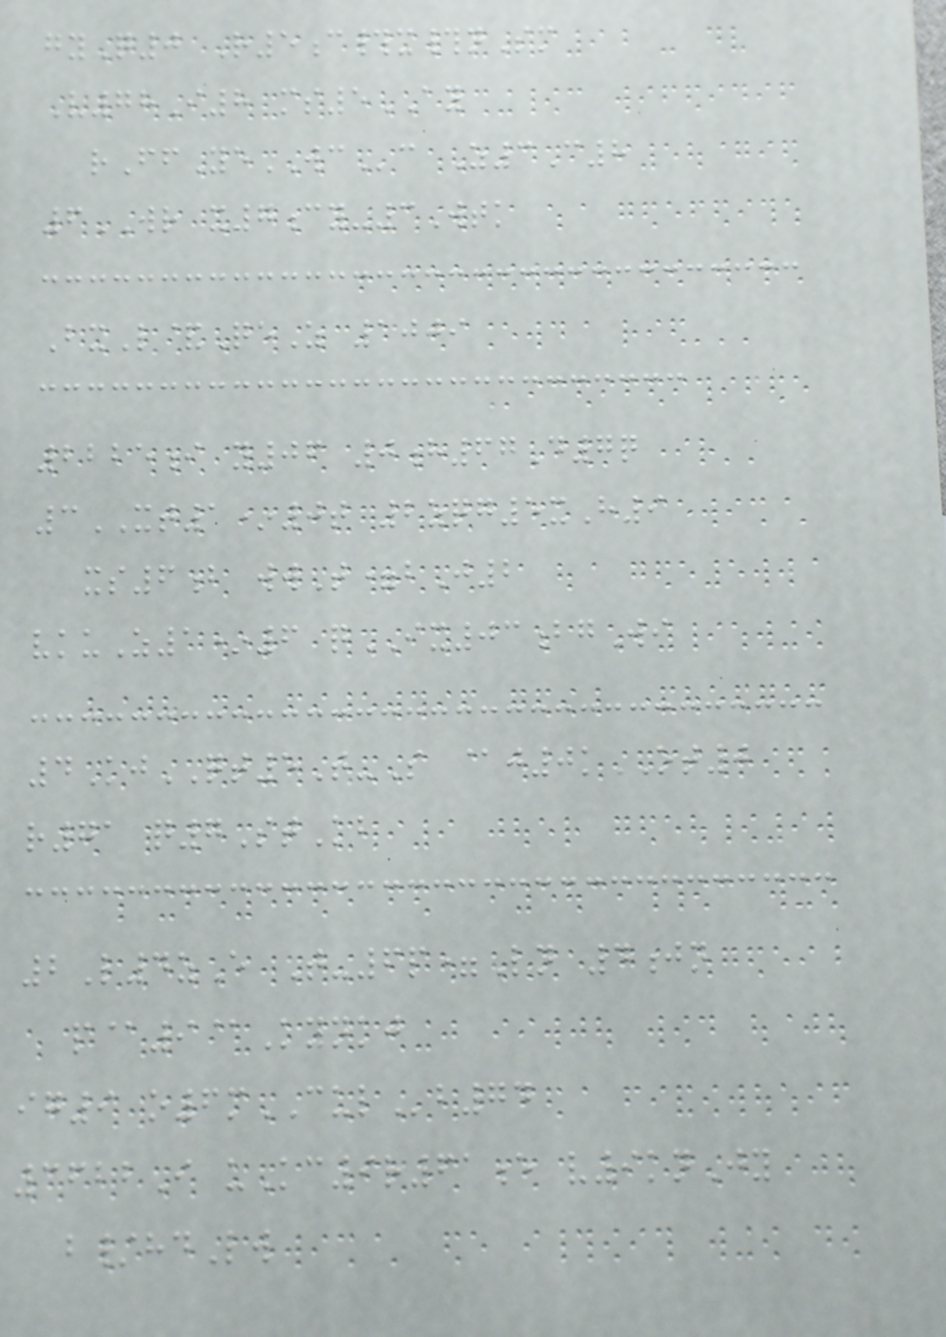gyQ0 R5c#x#nSm
V78I8 ms5AY
rFfYeWCc Z3C8
6WR x7cy-3Wtk
BxL&QeZ 1009
2225i y06 0h67D7q
3XT1*0t 2zqg5xH9
xs6b wwT=bJ2
vkuZ1*6 qIX03bgWi
4KjQT5T-S @j0kOT0
r71 q7StKb
2L4zE T-6p=Ln 4jn
p@9@Kynkj
ig9 o6mCULb74
3622I uKc9r61e v9knJy
b/hdLw
